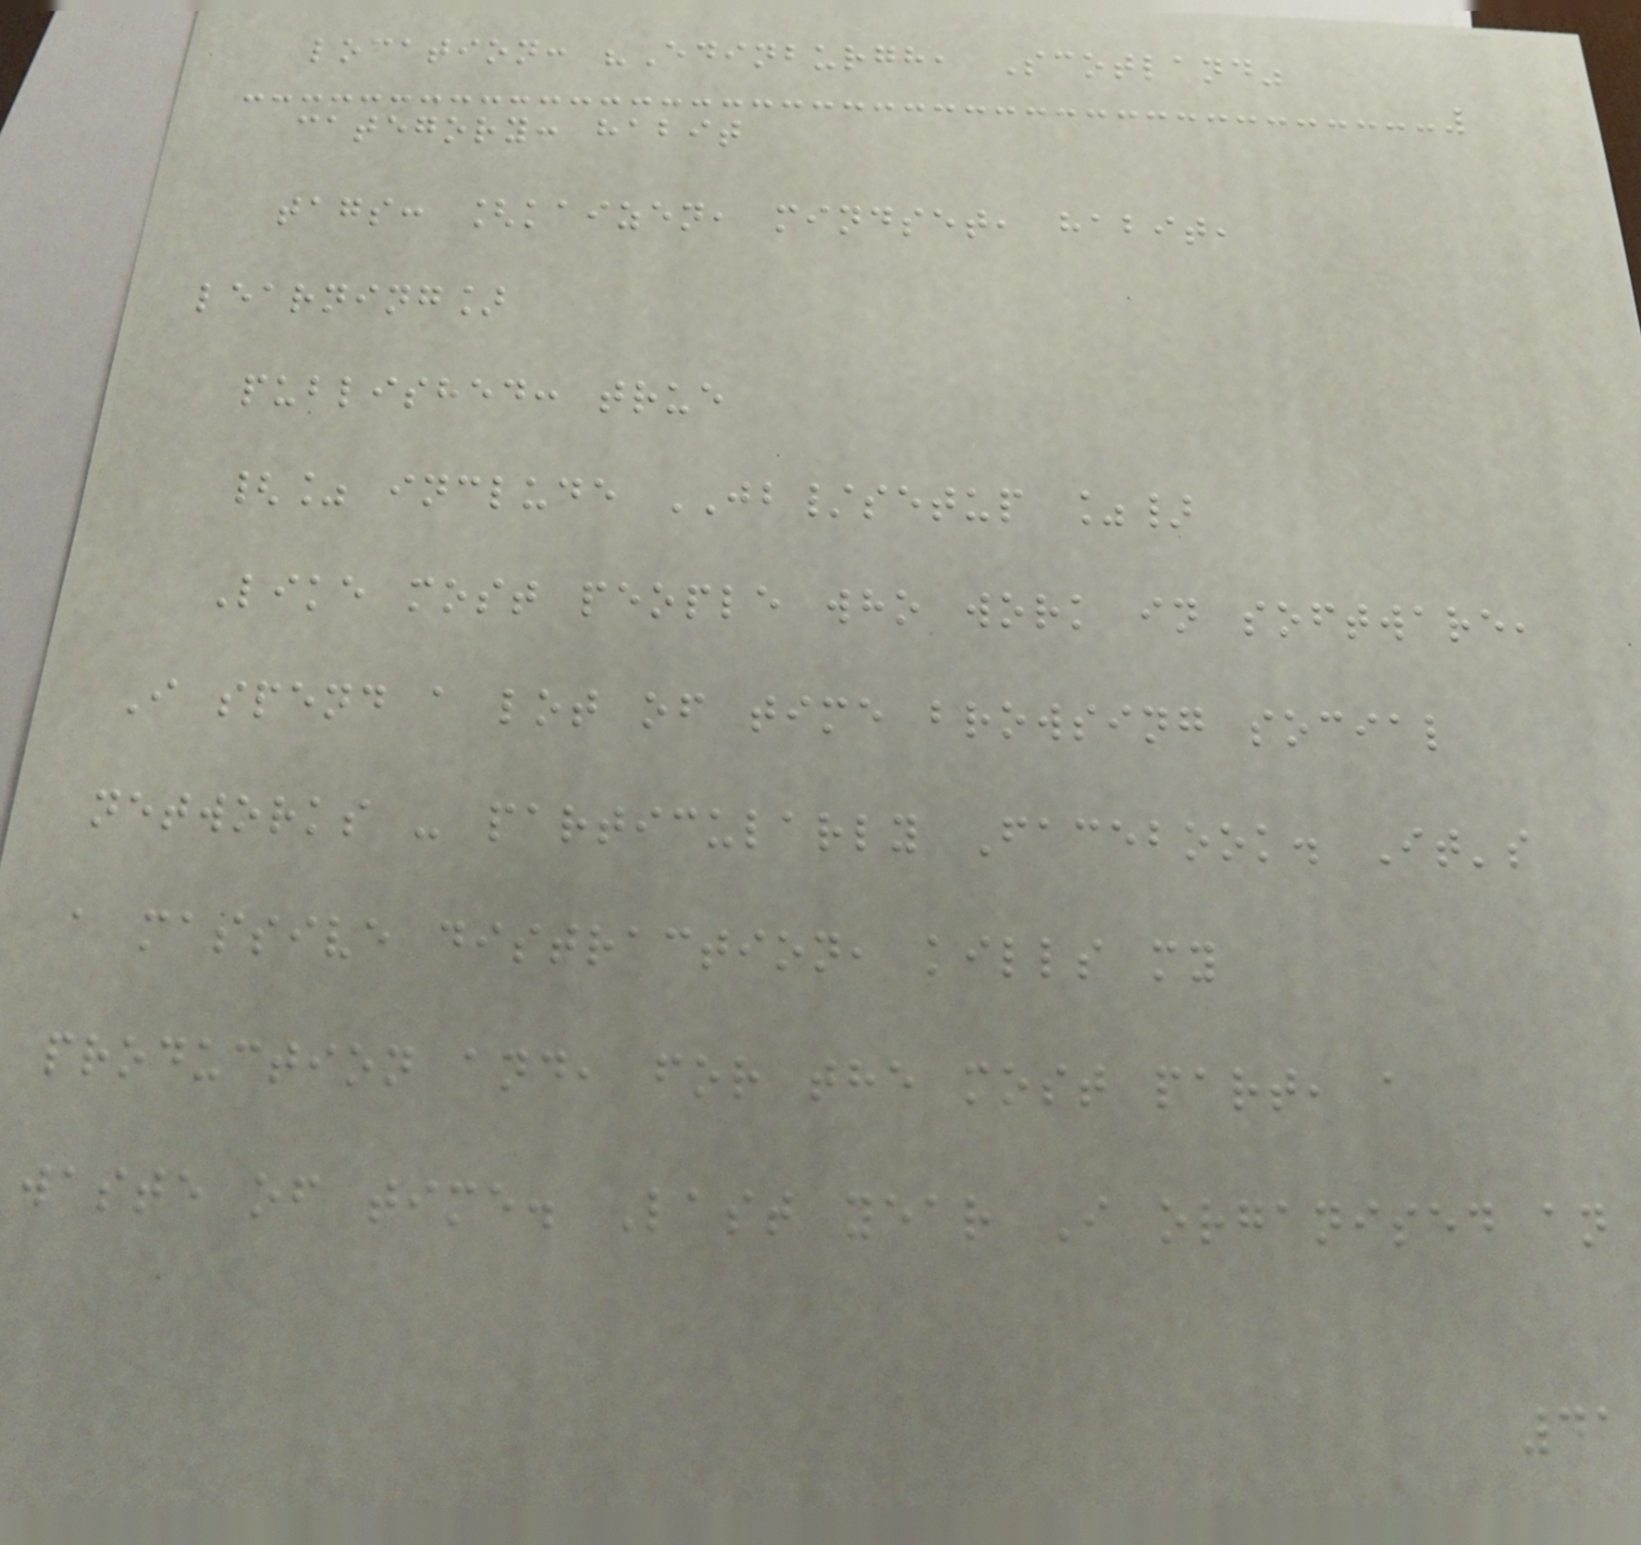location: "Edinburgh, Scotland"
category: habit
tags: [kaizen, mindset, habit,
learning]
published: true
{% include JB/setup %}
Like most people who work in software,
I spend a lot of time browsing social
networks - particularly Facebook. It's
a massive distraction, kills my
production and, for the most part, a
waste of time. Last year I organised an
41
